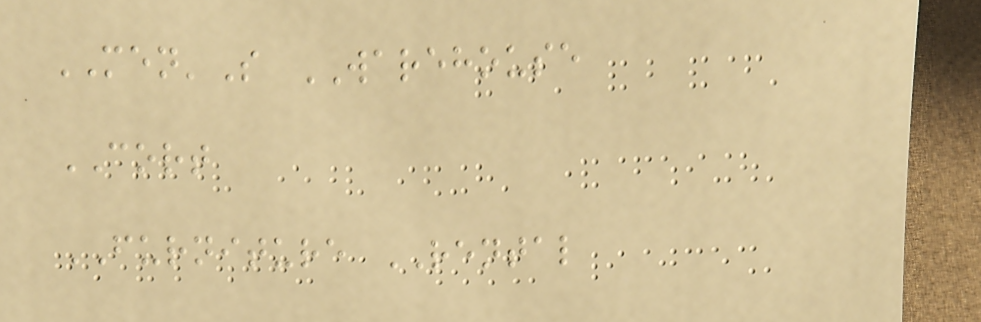MEN'S WAREHOUSE
CORT
FURNITURE RENTAL
